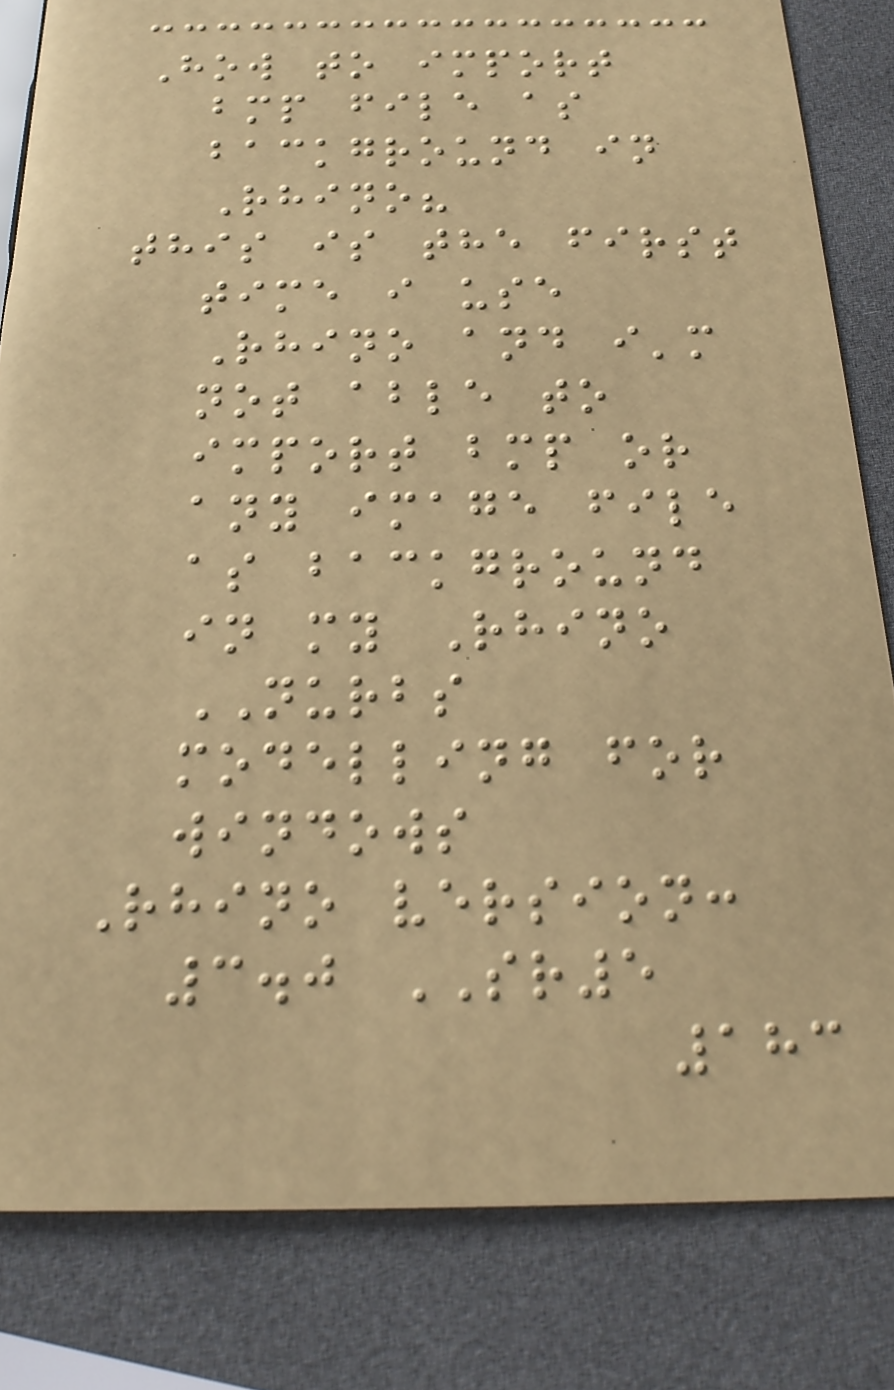How to import
bmp file as
background in
Rhino?
this is the first
time i use
Rhino and i'm
not able to
import bmp or
any image file
as background
in my Rhino
NURBS
modelling for
windows
Rhino version:
3.0 SR5
183
